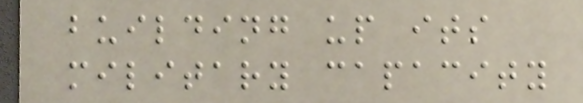building up its
military capacity
